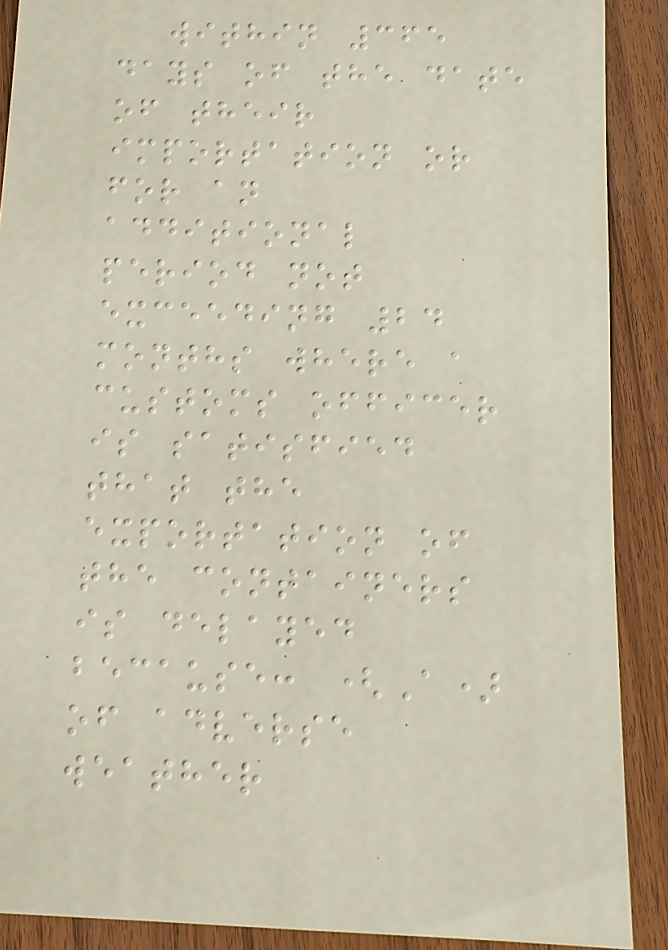within 365
days of the date
of their
importation or
for an
additional
period not
exceeding 24
months where a
customs officer
is satisfied
that the
exportation of
the containers
is delayed
because: (A)
of adverse
weather
